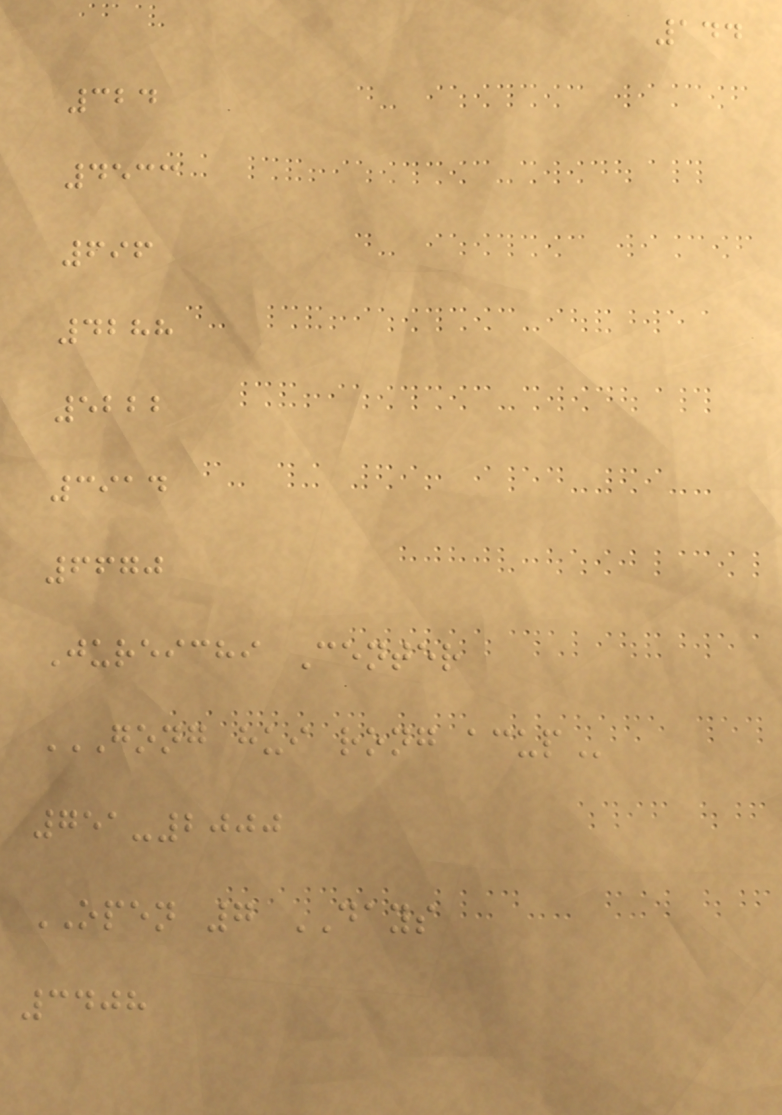144
324
4533
696
4288
5222
3914
6670
Jureichi Center
GONG HUI RONG ACUP
751-2000
OPEN 7 DAYS
3408
